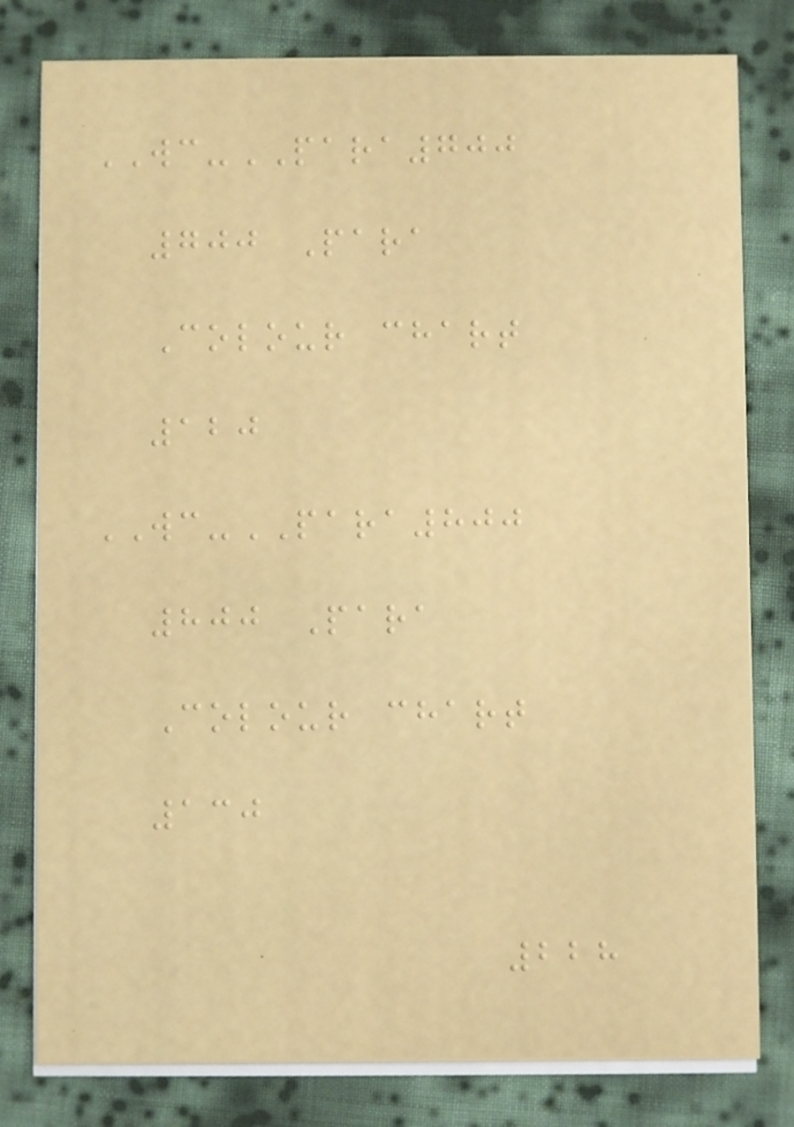WC-PARA700
700 Para
Colour chart
120
WC-PARA800
800 Para
Colour chart
130
228
